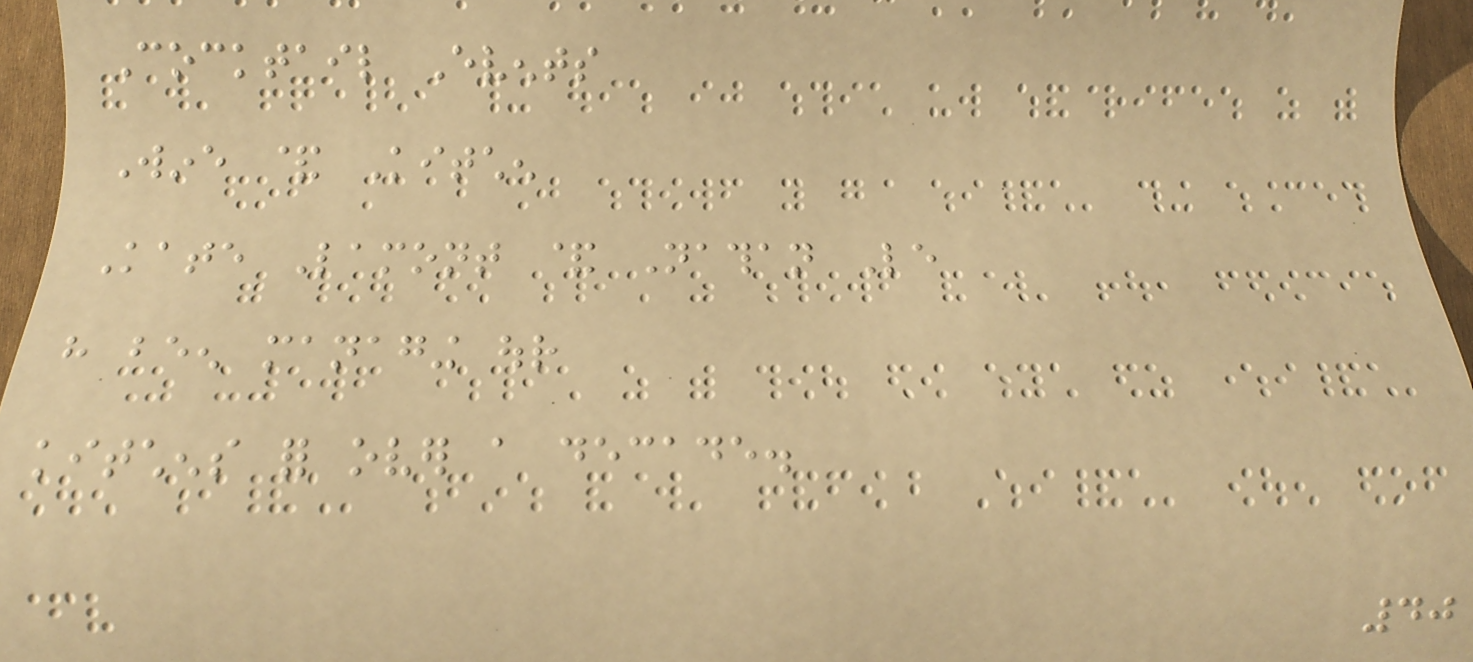Cocktail Events
Wine & Kitchen
Kate Lamont & Nathan Le
have been managing our
kitchens for over a decade.
40
